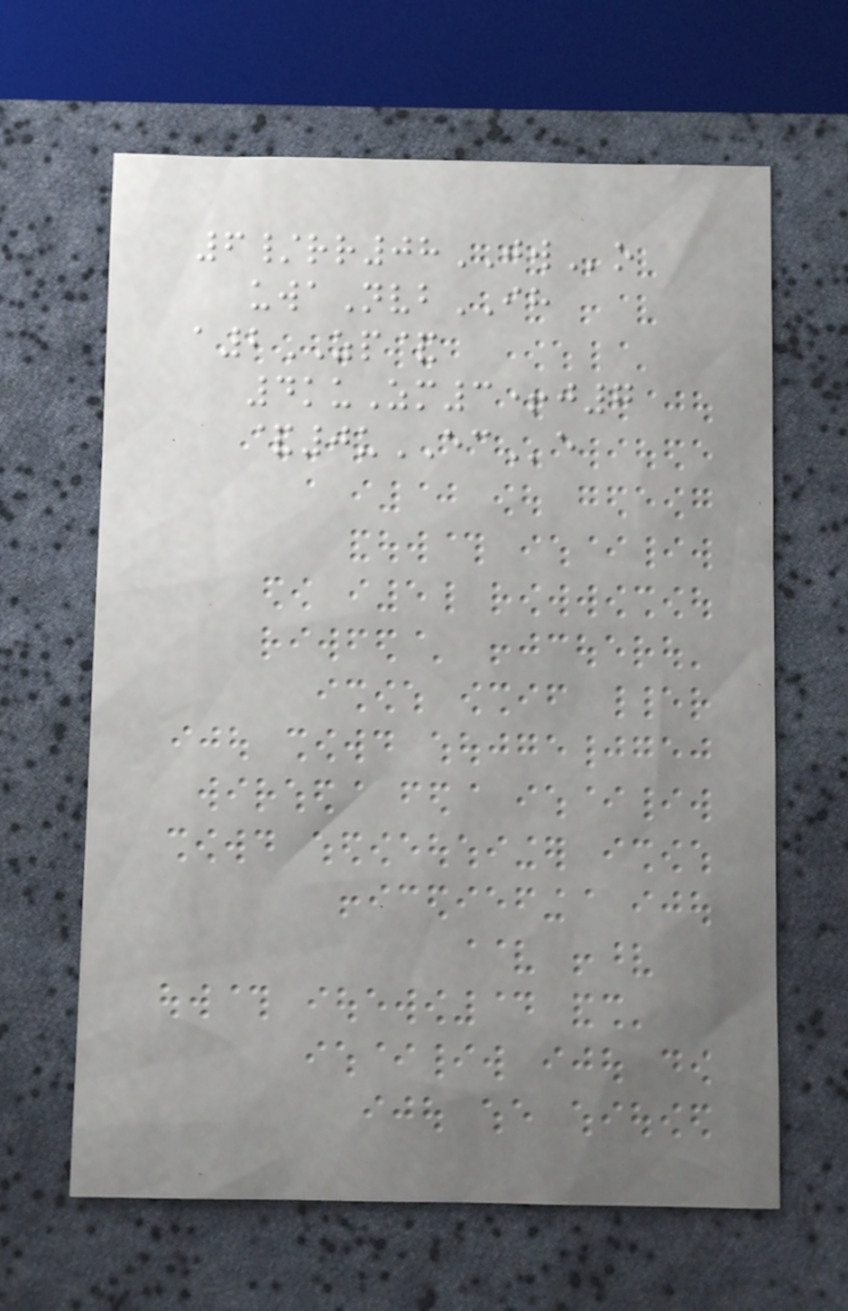6/rr08JWo
uwaNvbIH
a2ZP&
4kuZm3+j7
&0uECe
